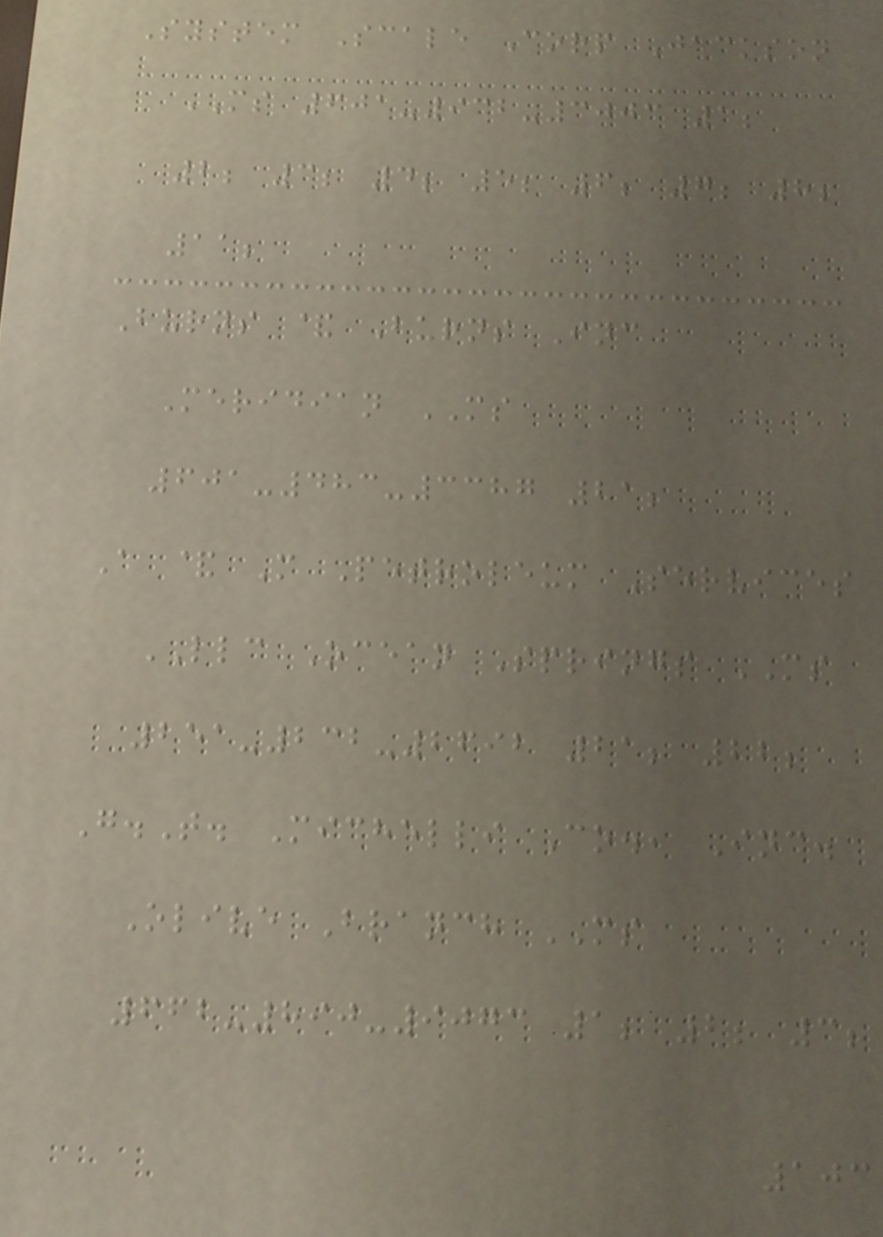System Scale Corp Jackson
MS 601-932-3003 1;
2; 3; 4; 5; 6; 7; 8;
11;
Burns & Burns Inc
Meridian MS
601-483-3387 21;
A & M Petroleum Services
LLC Ocean Springs MS
251-232-2692 21; 22;
G.T. Michelli Co., Inc.
Olive Branch MS
662-890-9073 1; 2; 3;
103
